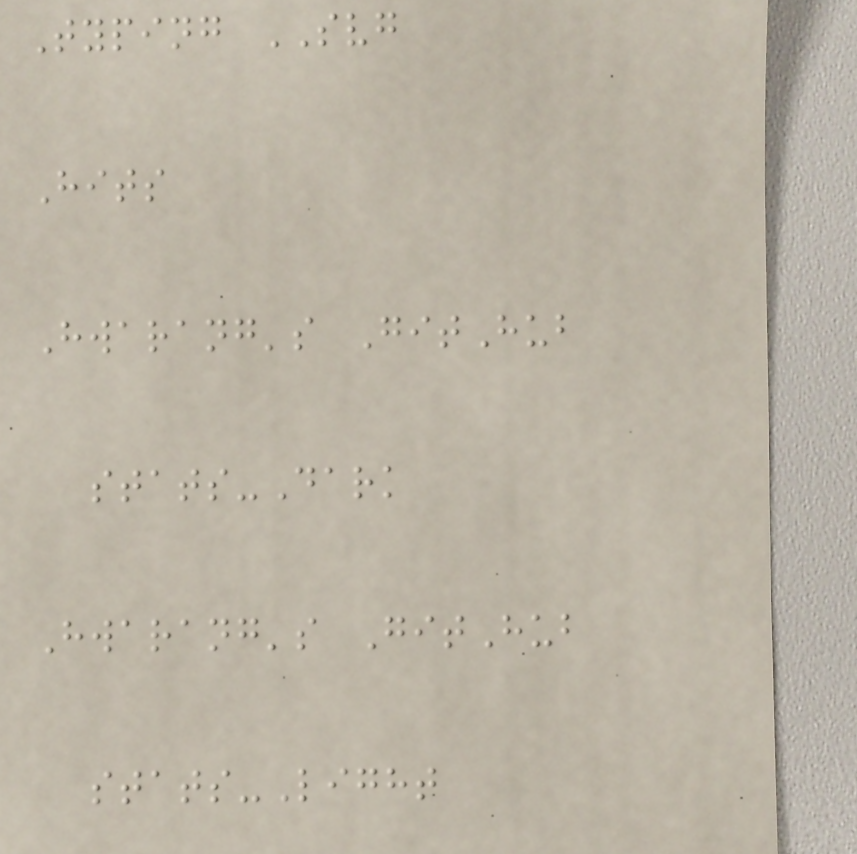Typing SVG
Hits
Hwarang's GitHub
stats-Dark
Hwarang's GitHub
stats-Light
